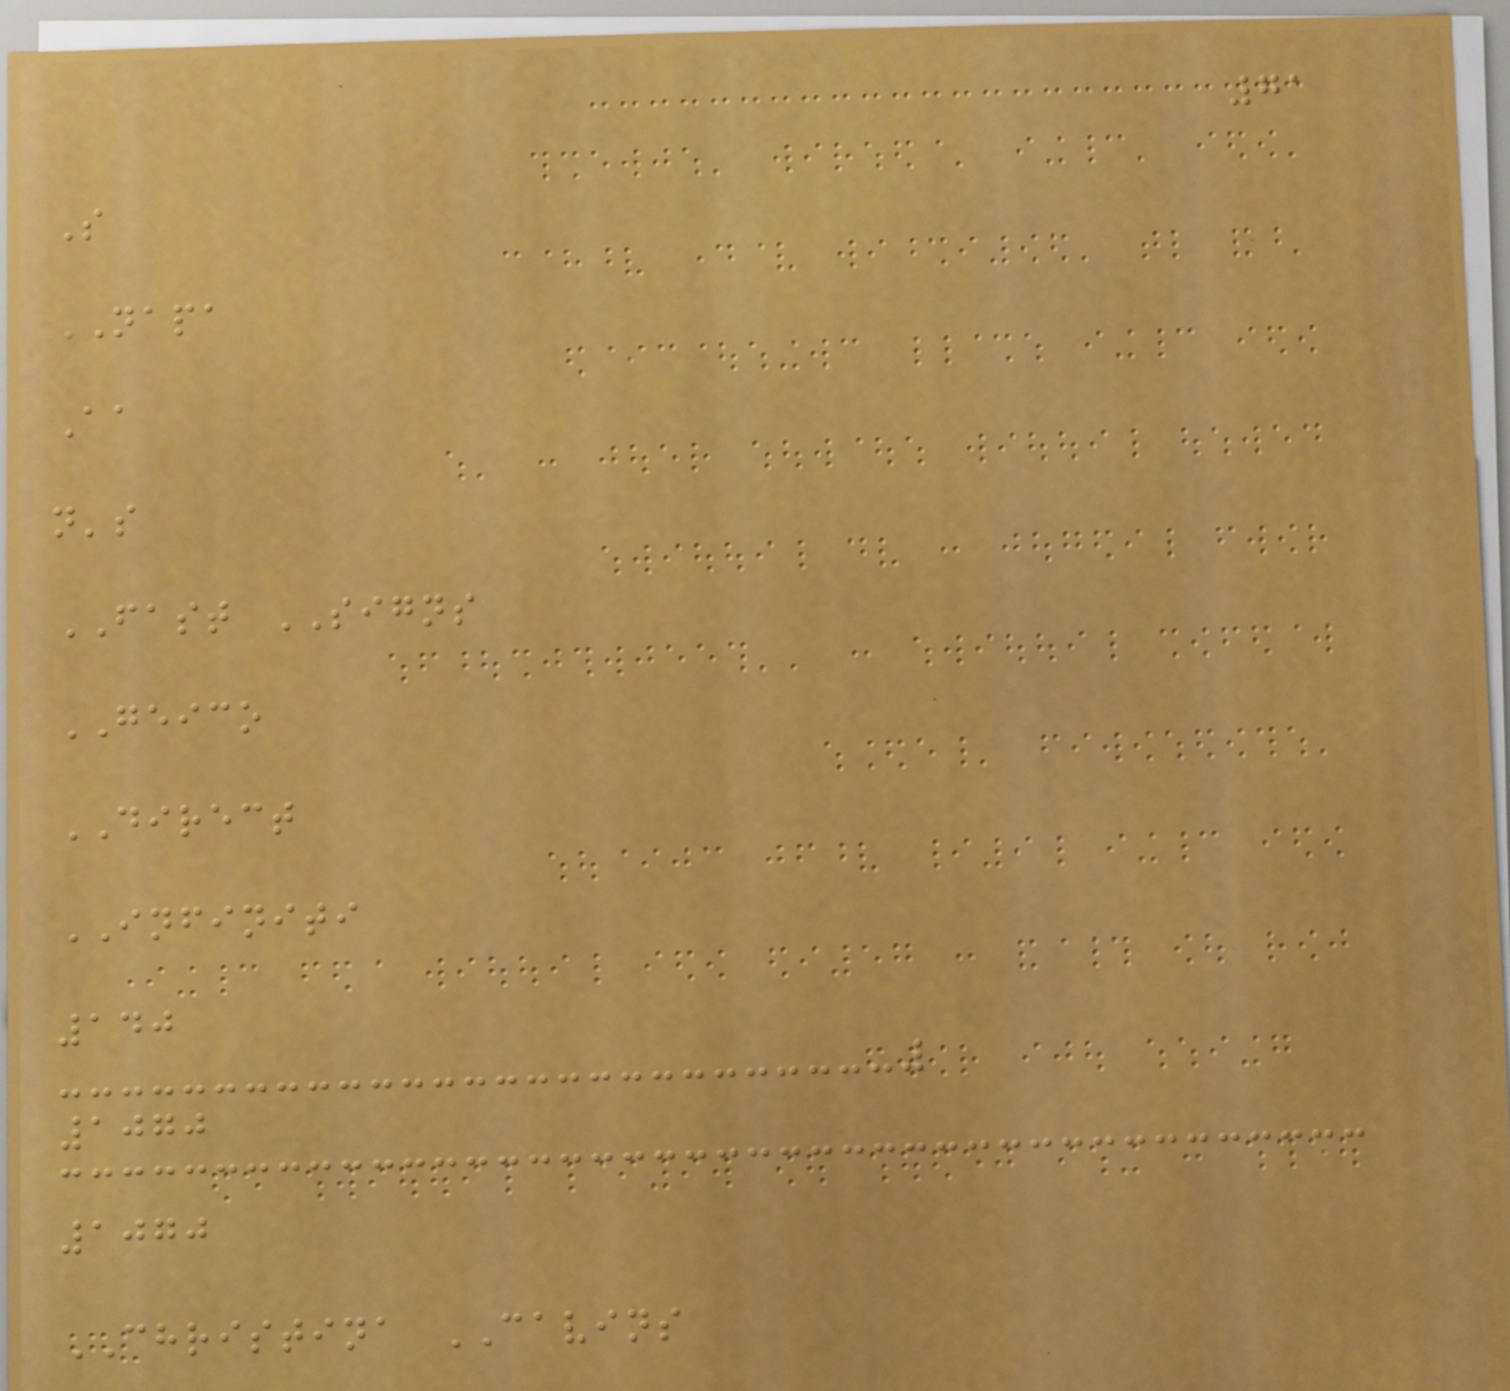71
S
NAPA
Aa
n's
FAST SIGNS
GEICO
DIRECT
INFINITI
140
1070
1070
CHRISTINA CAVINS
